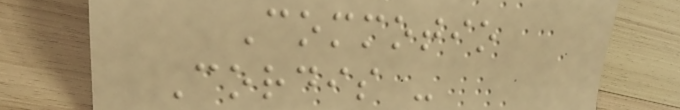Commotio
Cordis -
